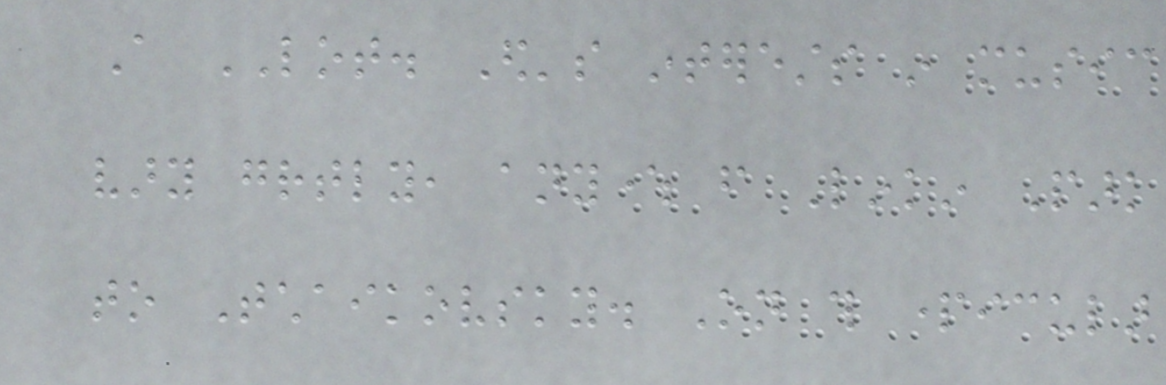A LOT. Ed's interests in music
vary greatly, anywhere from Linkin Park
to Tchaikovsky. On this particular
